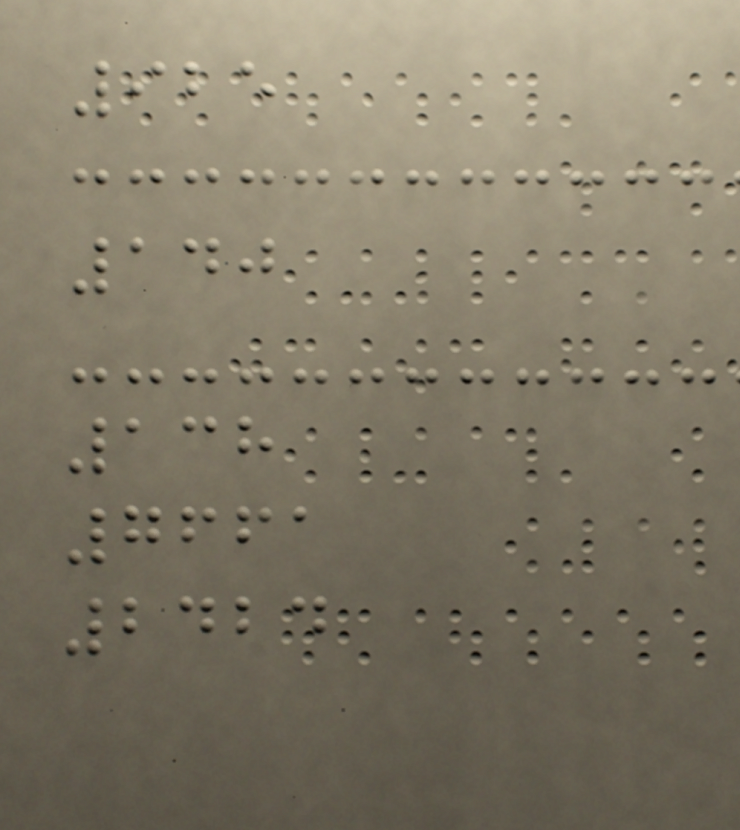925
140
138
7661
2424
